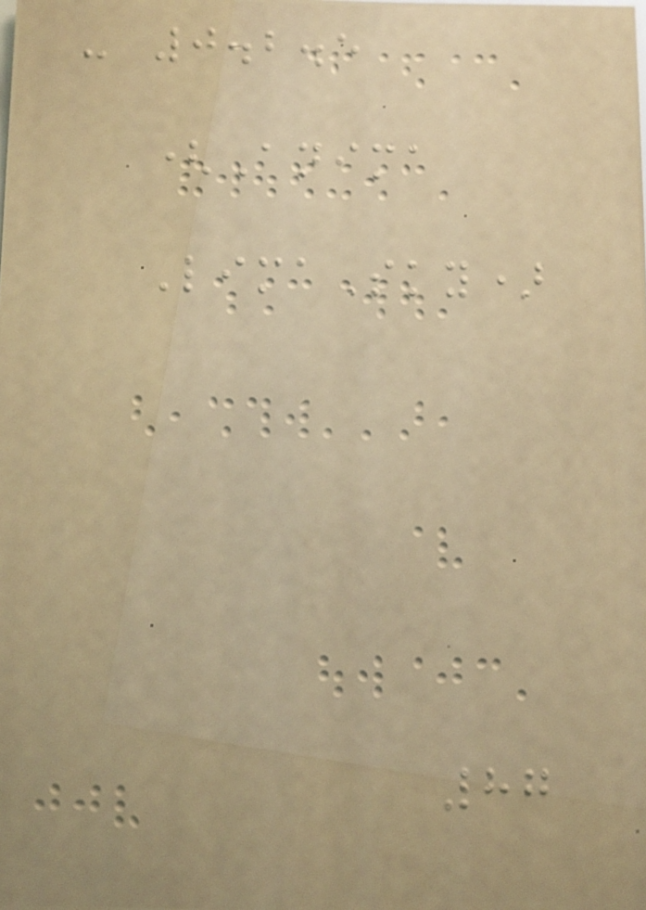- 0.2.5
(Anima
LimaSky)
87
